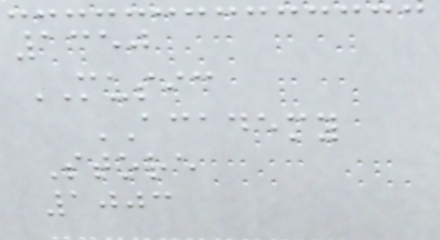1350
MUSIC
ACADEMY
Store
1003
